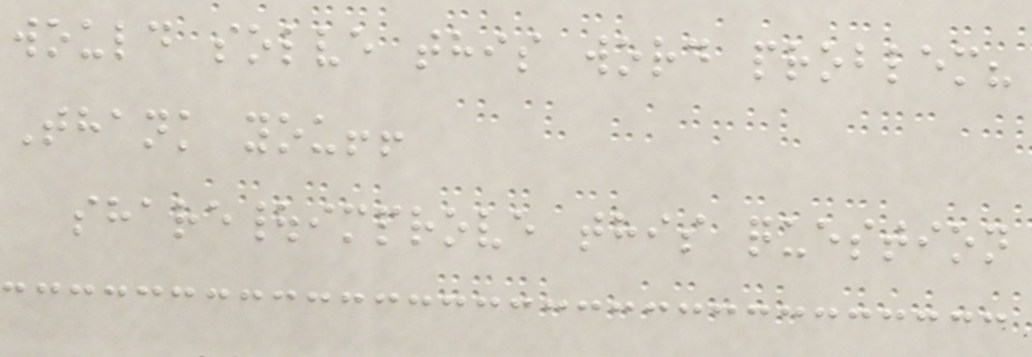would solve this word problem?
Thank you!!
share|improve this question
